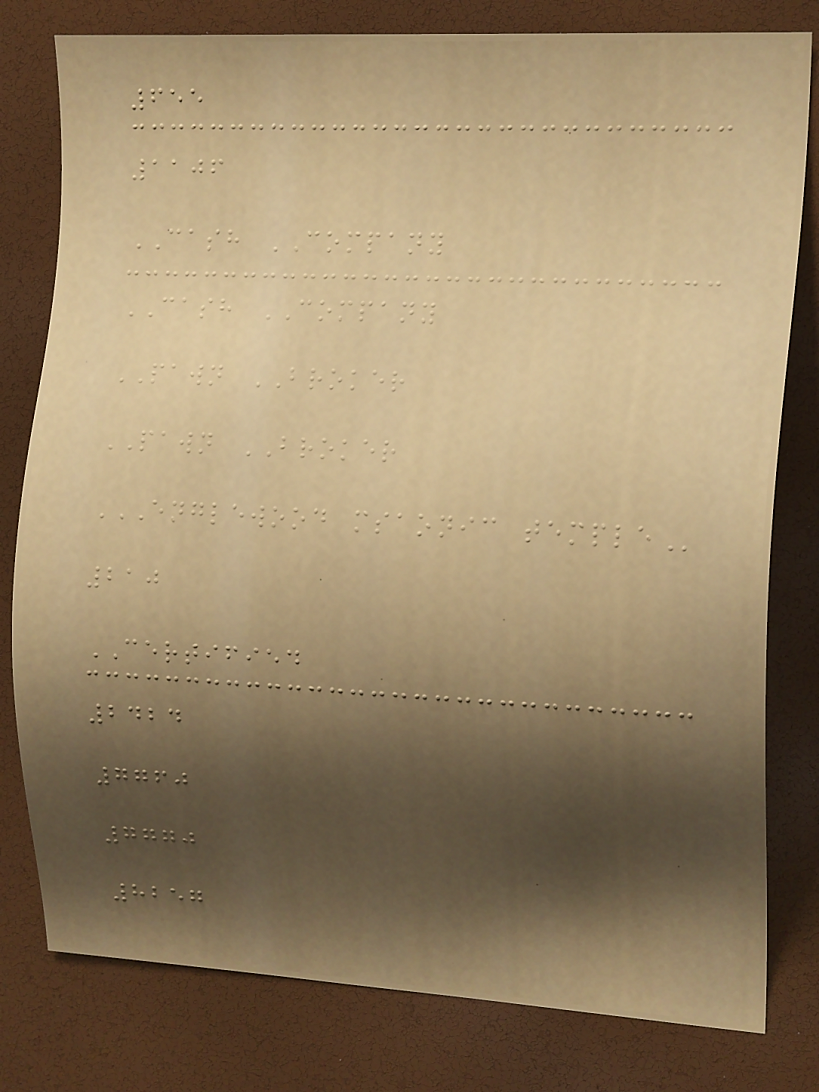655
1106
CASH COMPANY
CASH COMPANY
PAWN BROKER
PAWN BROKER
ENGLEWOOD MSAONIC TEMPLE
210
CERTIFIED
2424
7760
7770
8257
